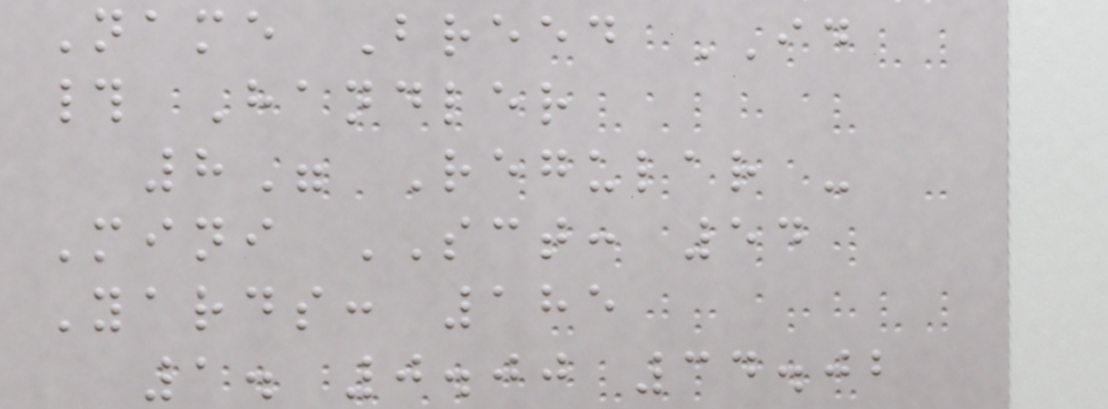Name Breed ID
# Handler
8" Regular -
Mini SCT: 54
Yards: 185
1. 0.00 34.02
